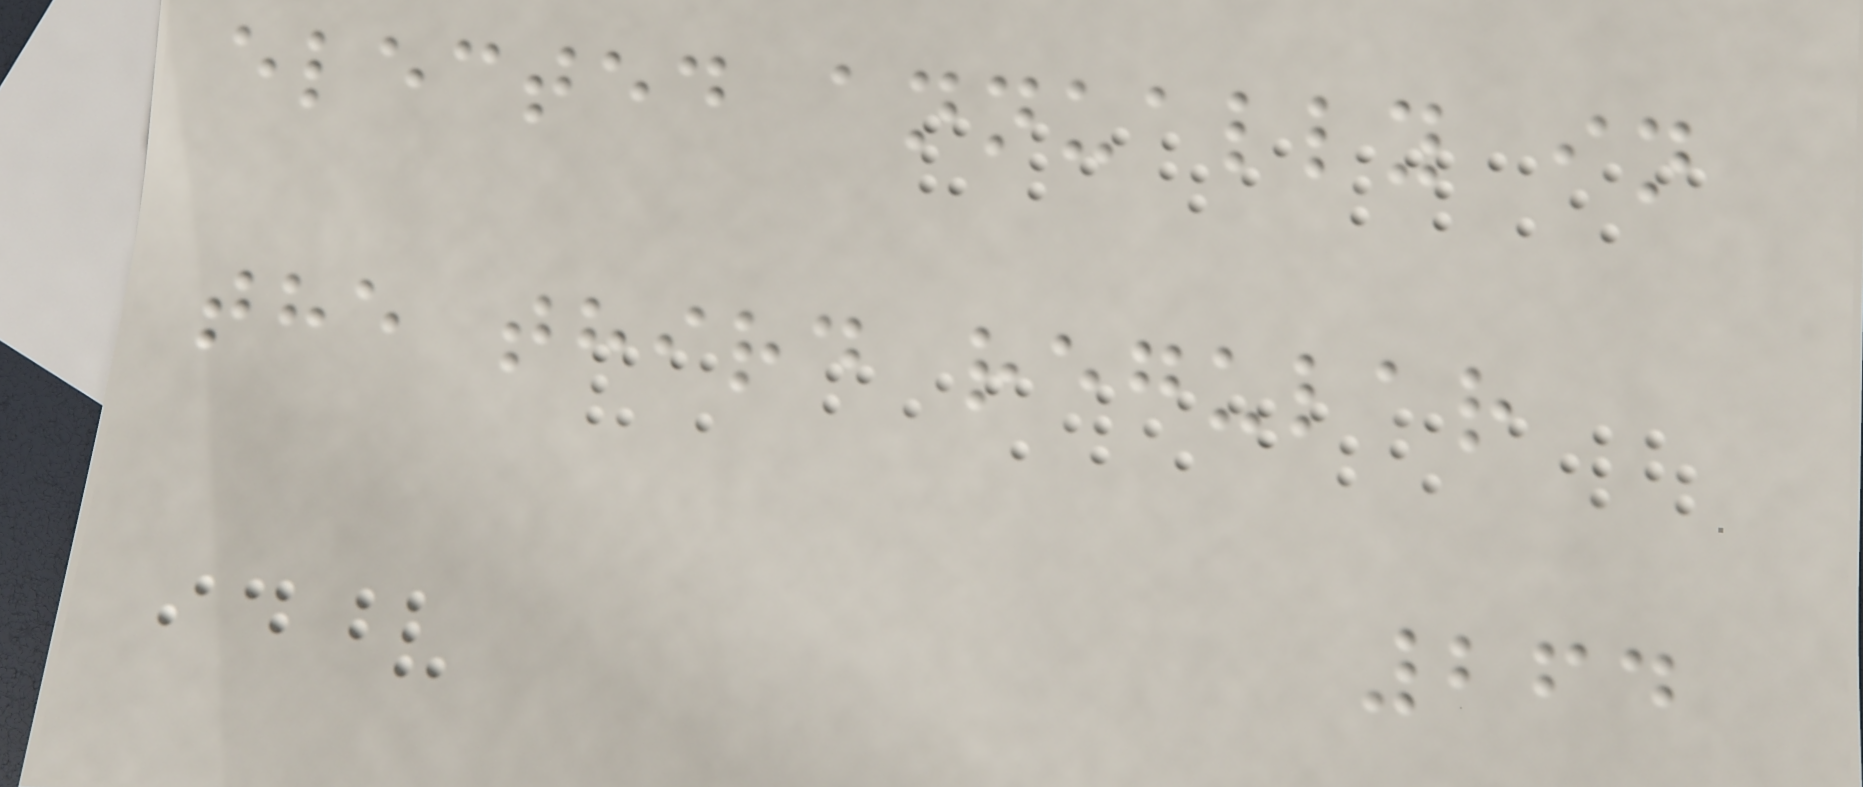elected annually in
the third regular
264
